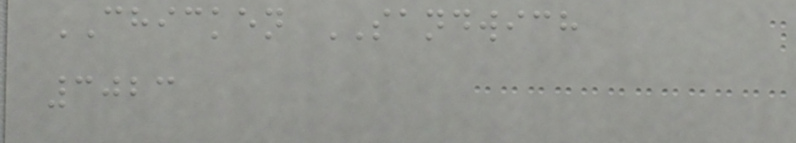CHICKEN SANDWICH
3023
